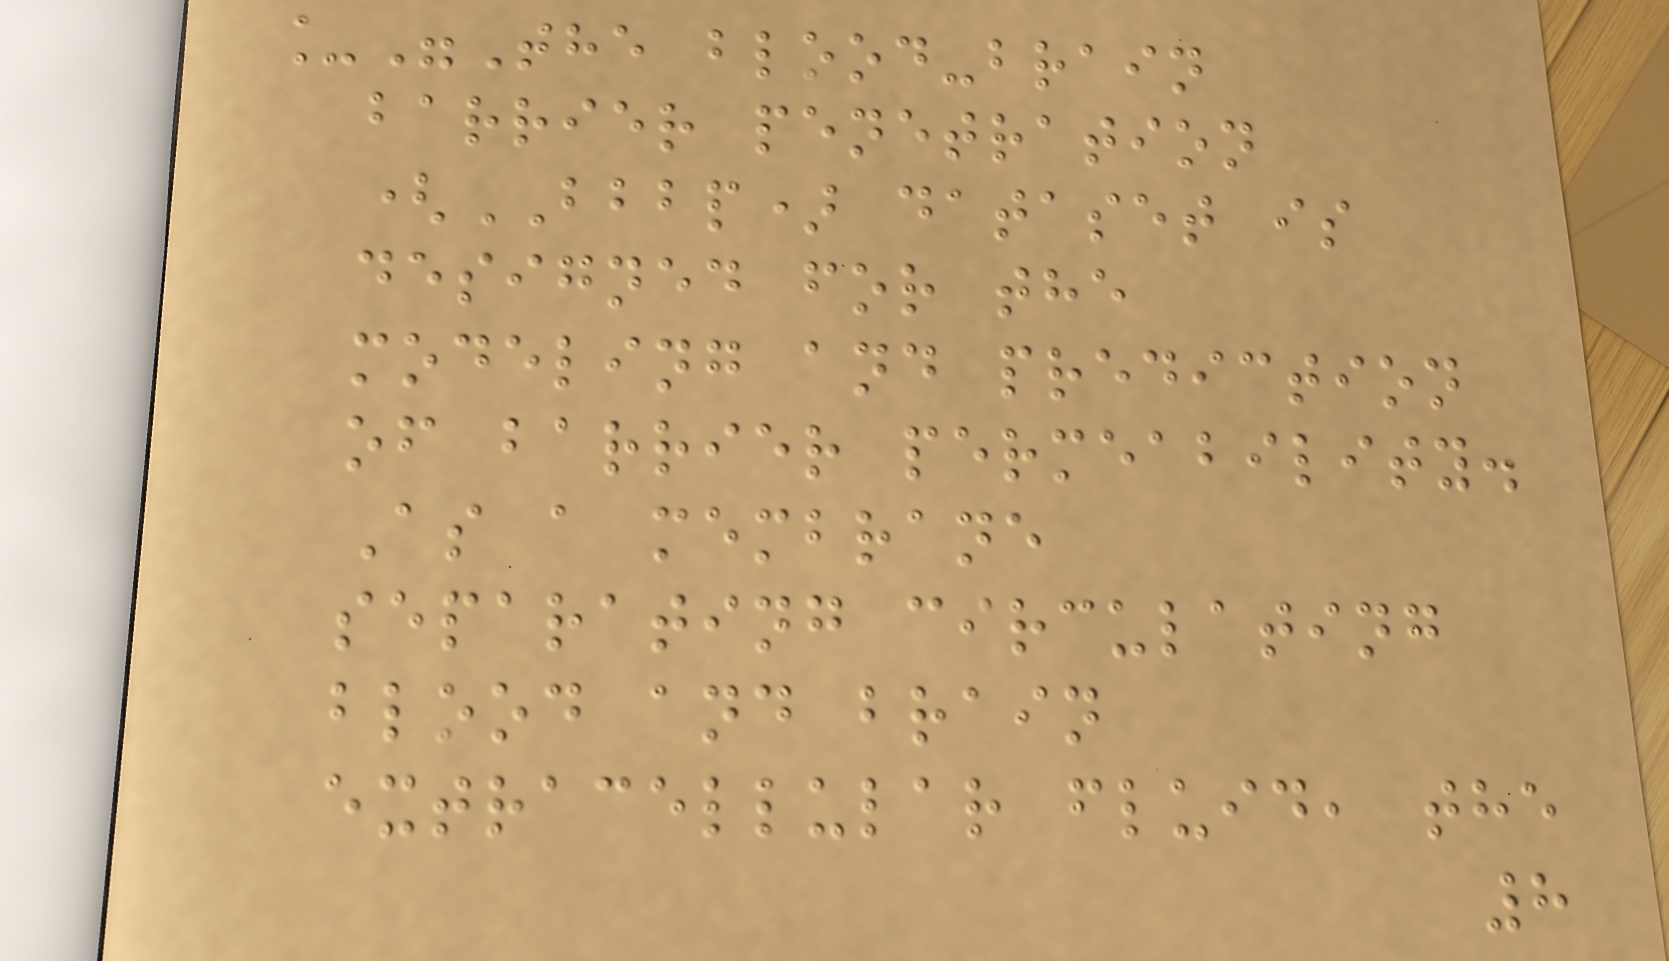_"The blood-brain
barrier penetration
(BBBP) dataset is
designed for the
modeling and prediction
of barrier permeability.
As a membrane
separating circulating
blood and brain
extracellular fluid, the
8
